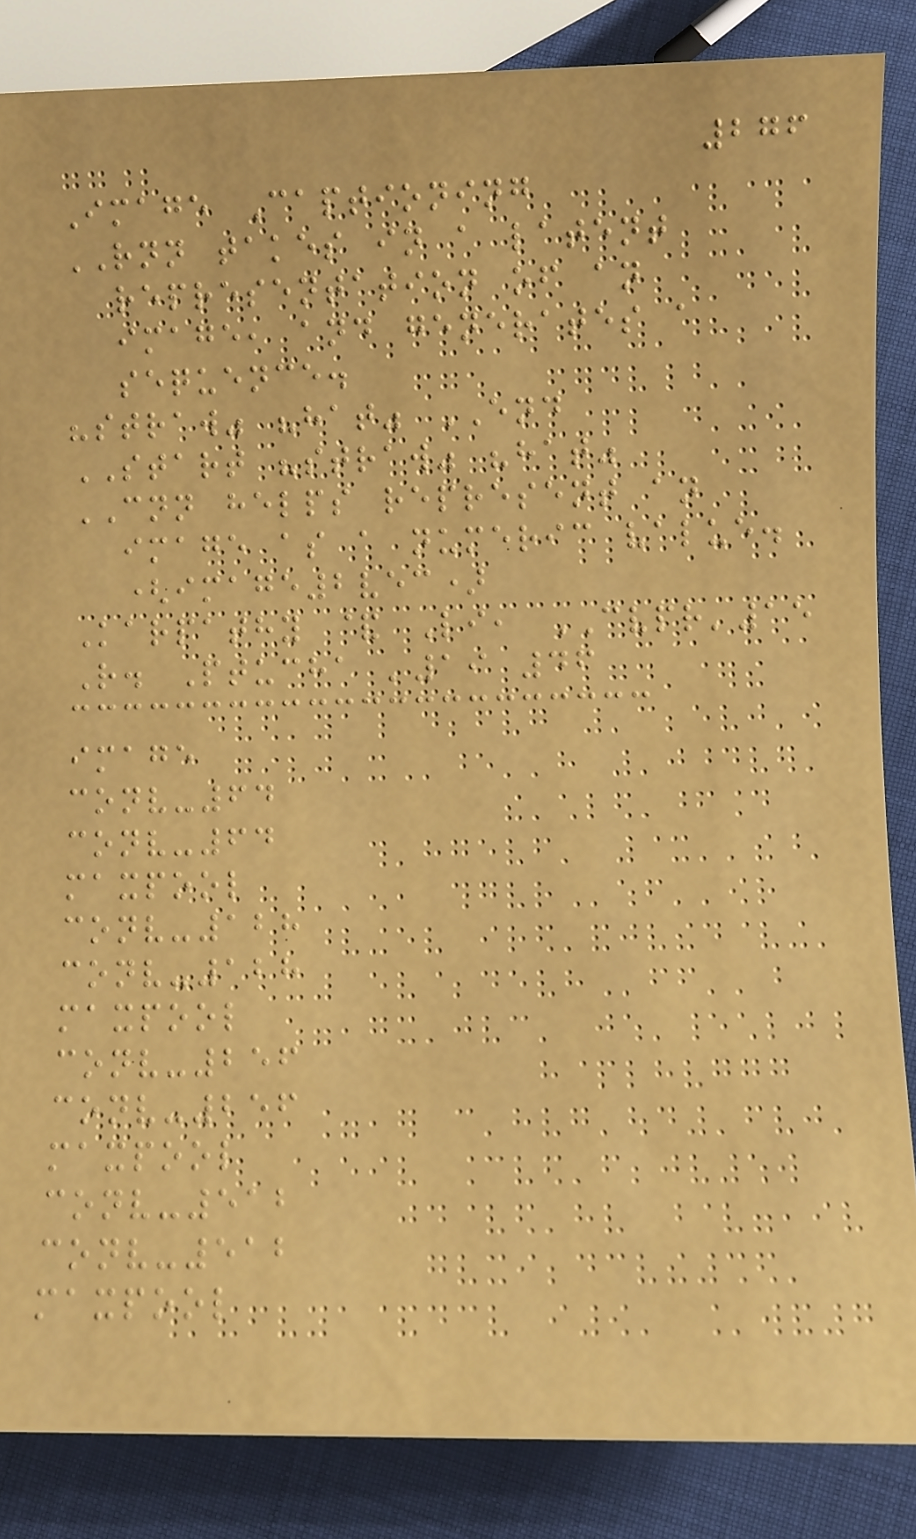276
Image Captioning
RNN takes in a latent
representation of an
image, and generates a
sequence.
"straw" "hat" END
START "straw" "hat"
CNN helps represent an
image as a numeric value.
(image2vec)
Karpathy & Li, CVPR'15
R. Ptucha '19 46
image
conv-64
conv-64
maxpool
conv-128
conv-128
maxpool
conv-256
conv-256
maxpool
conv-512
conv-512
maxpool
